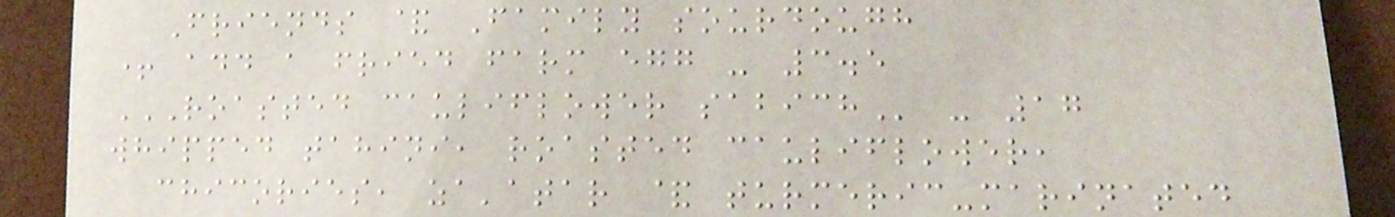Friends & Family sourdough
+ add a fried farm egg - 3.5
ROASTED CAULIFLOWER SABICH - 17
whipped tahini, roasted cauliflower,
chicories, za'atar & turmeric-marinated
